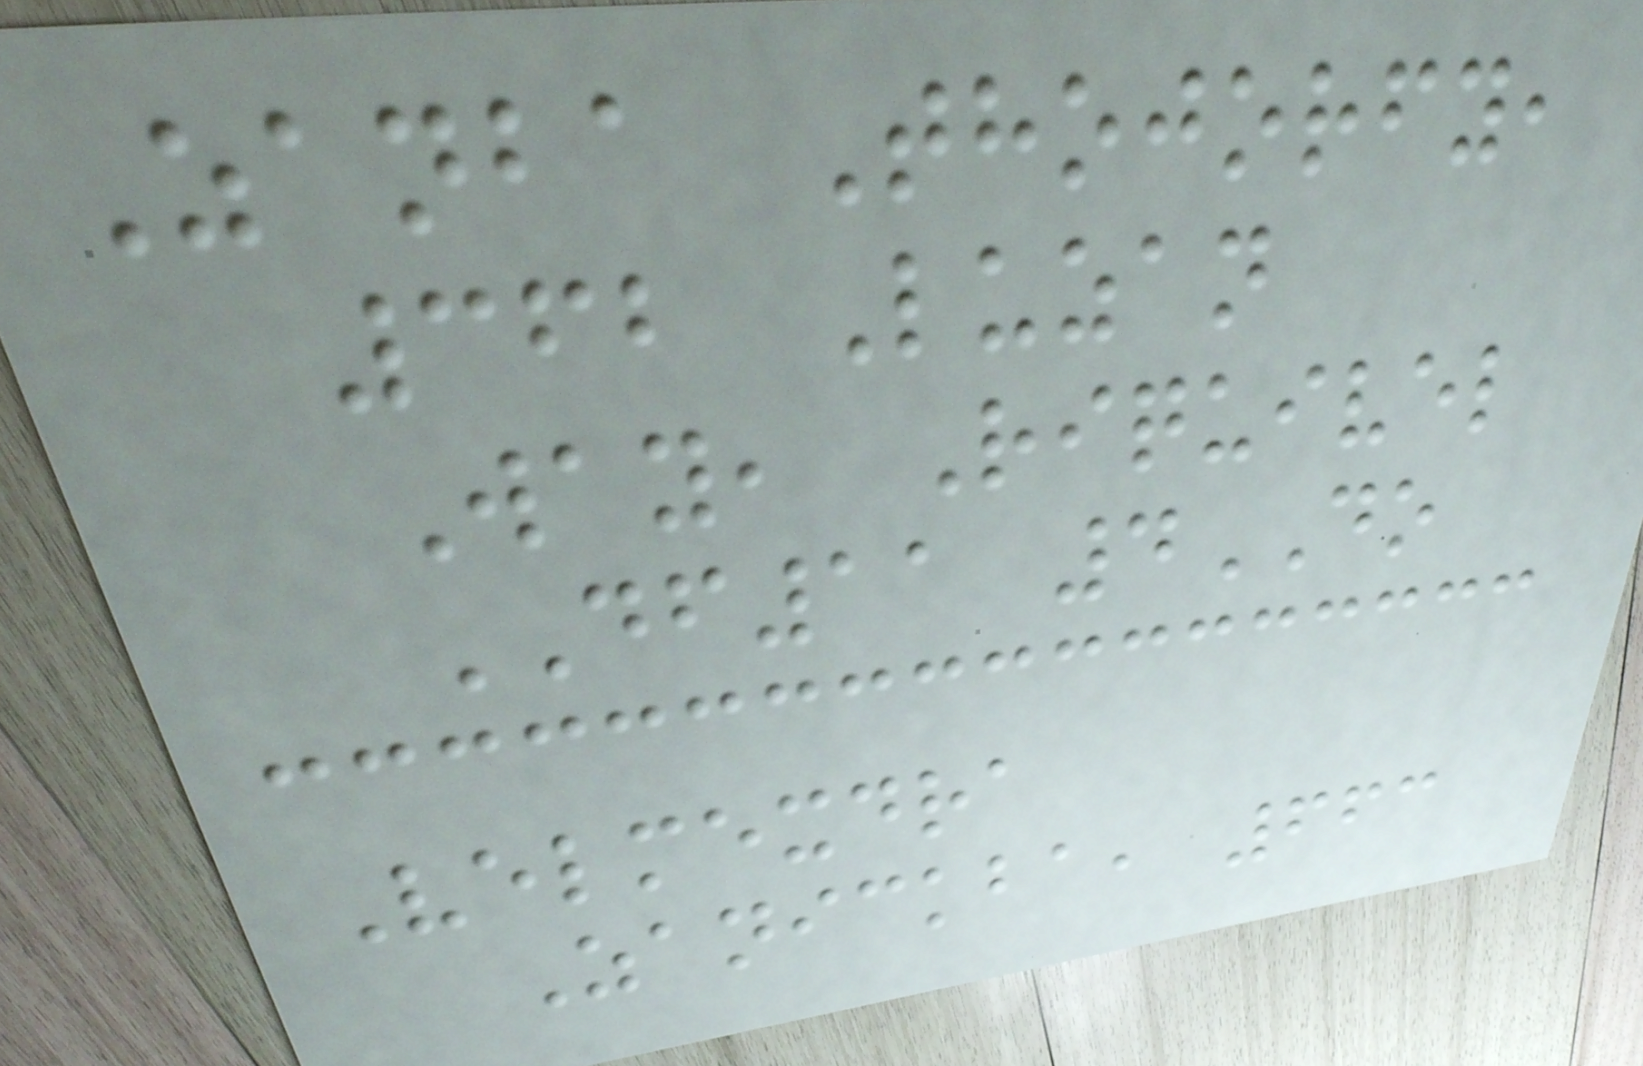Zanba Thojorfy,
362 Luzan
Way, Riquivel
DF11 4DO
Velmexdra
Zanickba, 663
